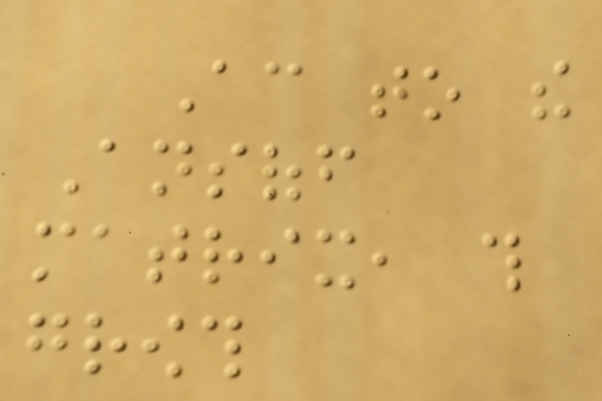According to the
Ansoff
matrix, this
growth
